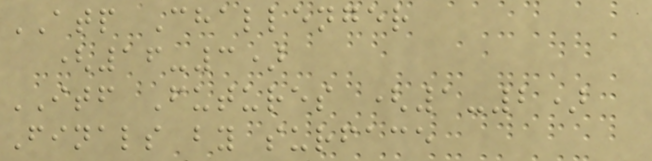ATP Challenger
(16-3)
ITF Futures (1-2)
Finals by surface
